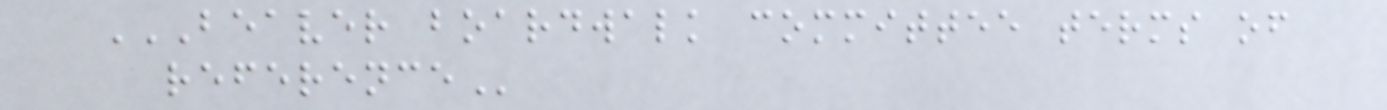BEAVER BOARDWALK COMMITTEE TERMS OF
REFERENCE
